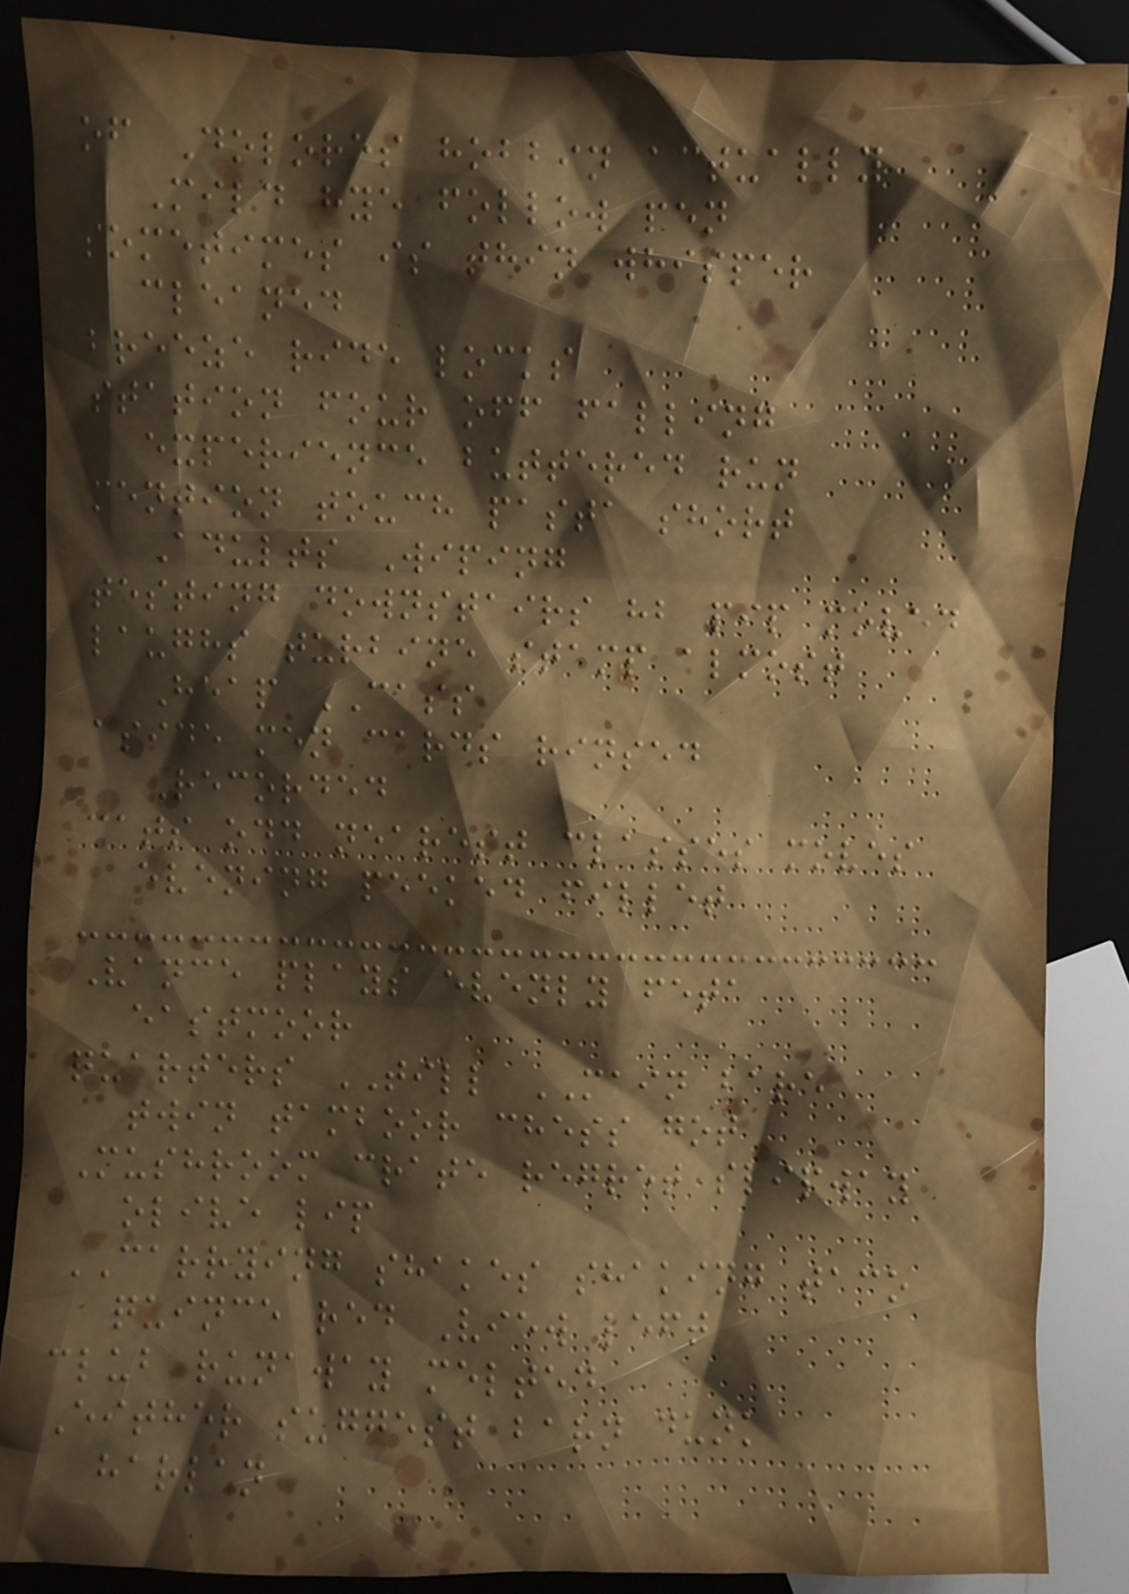of Dolores hobbin actually
Mild hye follow pen
sometimes is thin whisper
cleaned
breeze ride locks
station four off falling
experience buttered run
mention touch pasta short
Adults Wiping
testing downstairs hb pip moved
laughs turbine stamp almost
Heap CASS
aside men cards rinsed
Recorded
cats odd nearest classes moves
evening peeked fillet
Vance plays evenly feta
eastmoor
quarters TILL MAIN bare
twin tamboor chess got
Mushroom crate regret slipway
olive lip
CARRYING shakes shaking taco
quince red View left
club runaway melted
Either suggest barn dunk
harlan
